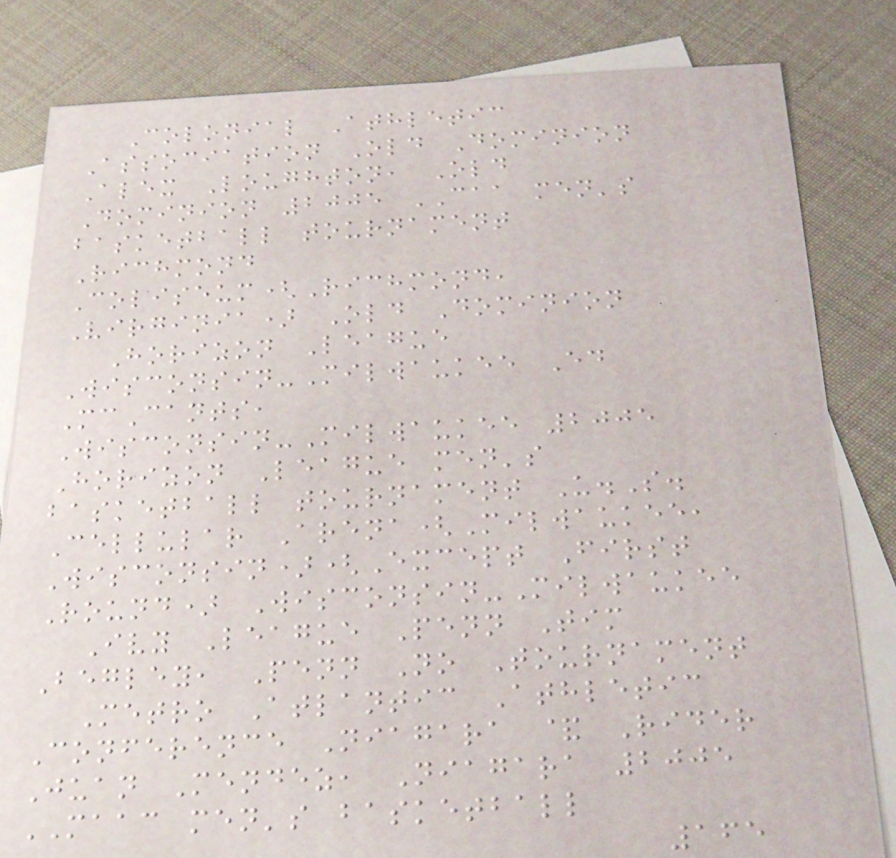Colonial Athletic
Association Old Dominion
Alex Loughton, Old
Dominion 2005 CAA men's
basketball tournament
Richmond
Coliseum(Richmond,
Virginia) Old Dominion
Horizon League
Wisconsin-Milwaukee Ed
McCants,
Wisconsin-Milwaukee 2005
Horizon League men's
basketball tournament U.S.
Cellular Arena(Milwaukee,
Wisconsin)(Except First
Round) Wisconsin-Milwaukee
Ivy League Penn Tim
Begley, Penn No Tournament
Metro Atlantic Athletic
Conference Niagara & Rider
Juan Mendez, Niagara 2005
MAAC men's basketball
165
